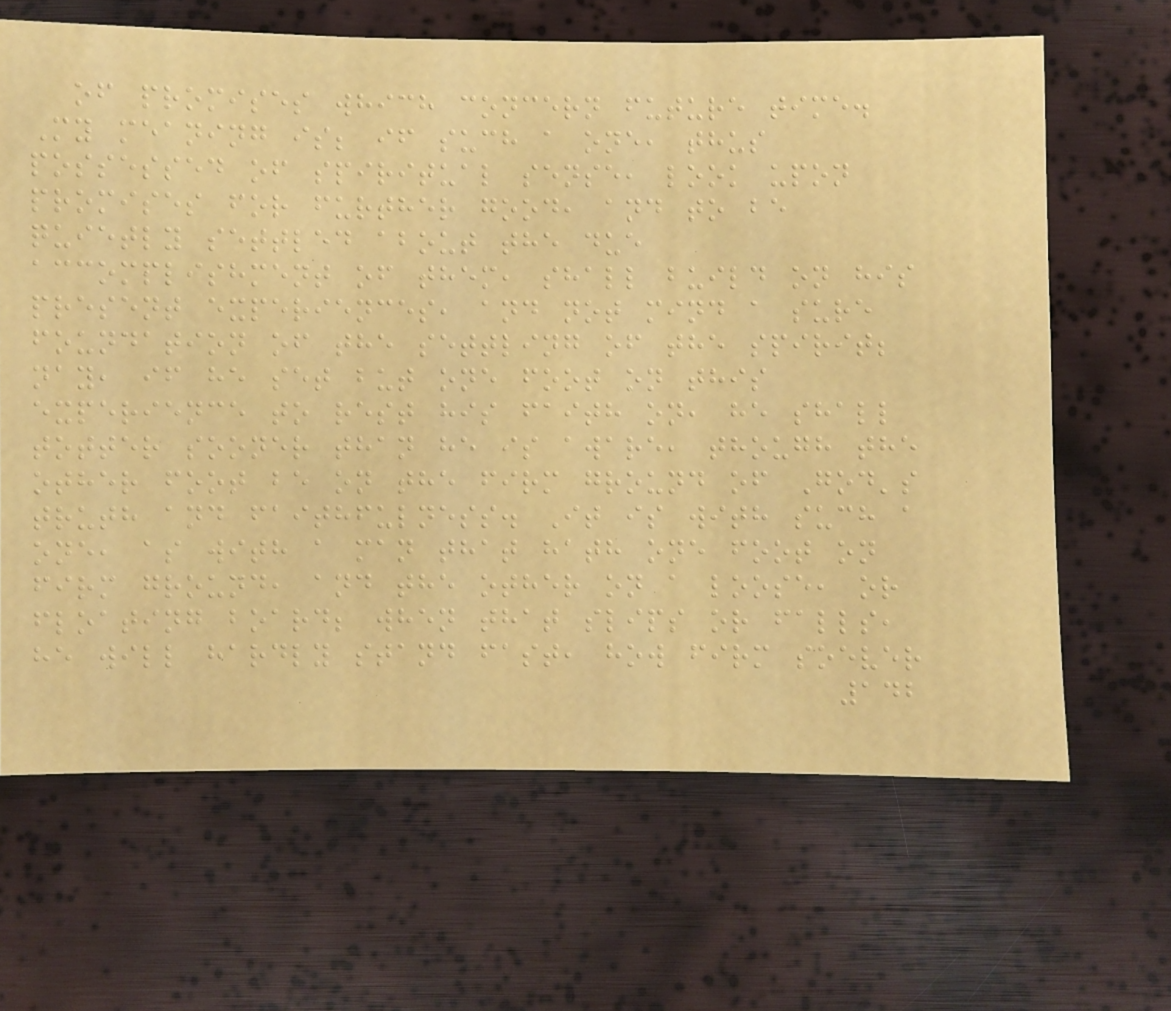of promises which concern future time.
My meaning is; if such a one, thus
possessed of spiritual sense, look upon
promises for further good, and to be
quietly settled about the due
accomplishment of them, shall build on his
present experiences, and not mind a sure
foundation of the settling of the spirit;
nay, if he set but one foot on this
experience to rest his faith on, he shall
totter sooner than he is aware, though the
other foot be on the firm ground of God's
truth and faithfulness. It is with such a
one, as with a man that hath one foot on
firm ground, and the other on a loose, or
floating board; when that slips or falls,
he will hardly stand fast, how firm soever
142
